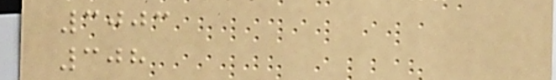3003
308
